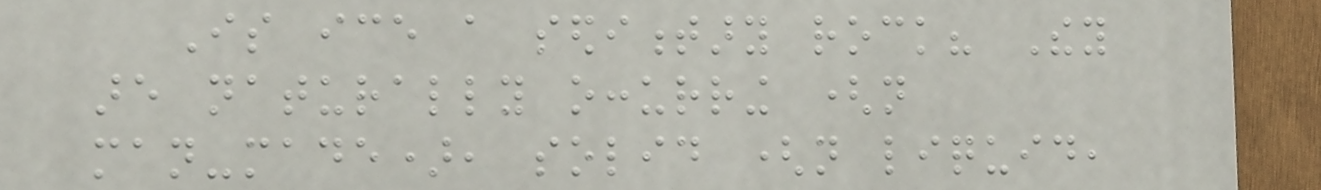Is ice a sedimentary rock? They
are naturally occurring (not
man-made), solid (not liquid,
